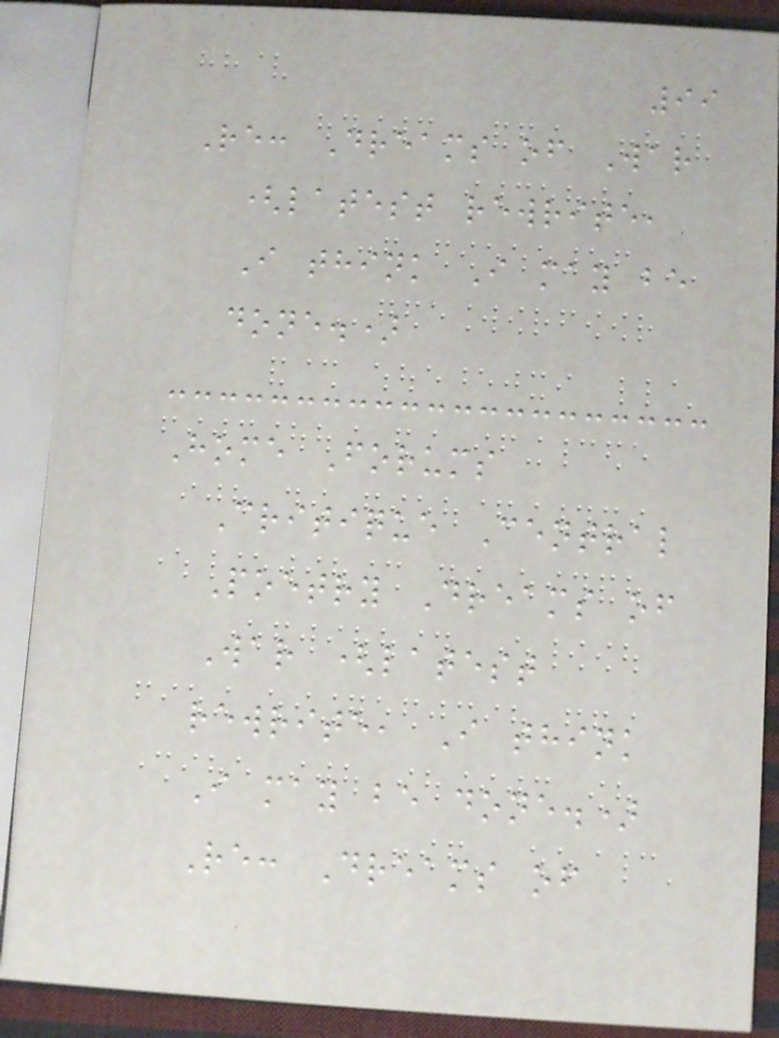99
Re: Dreams of War
(latest rewrite,
I think I may be
done.)
Home Forums
Critique Central
Poetry Dreams of
War (latest
rewrite, I think
I may be done.)
Re: Dreams of
